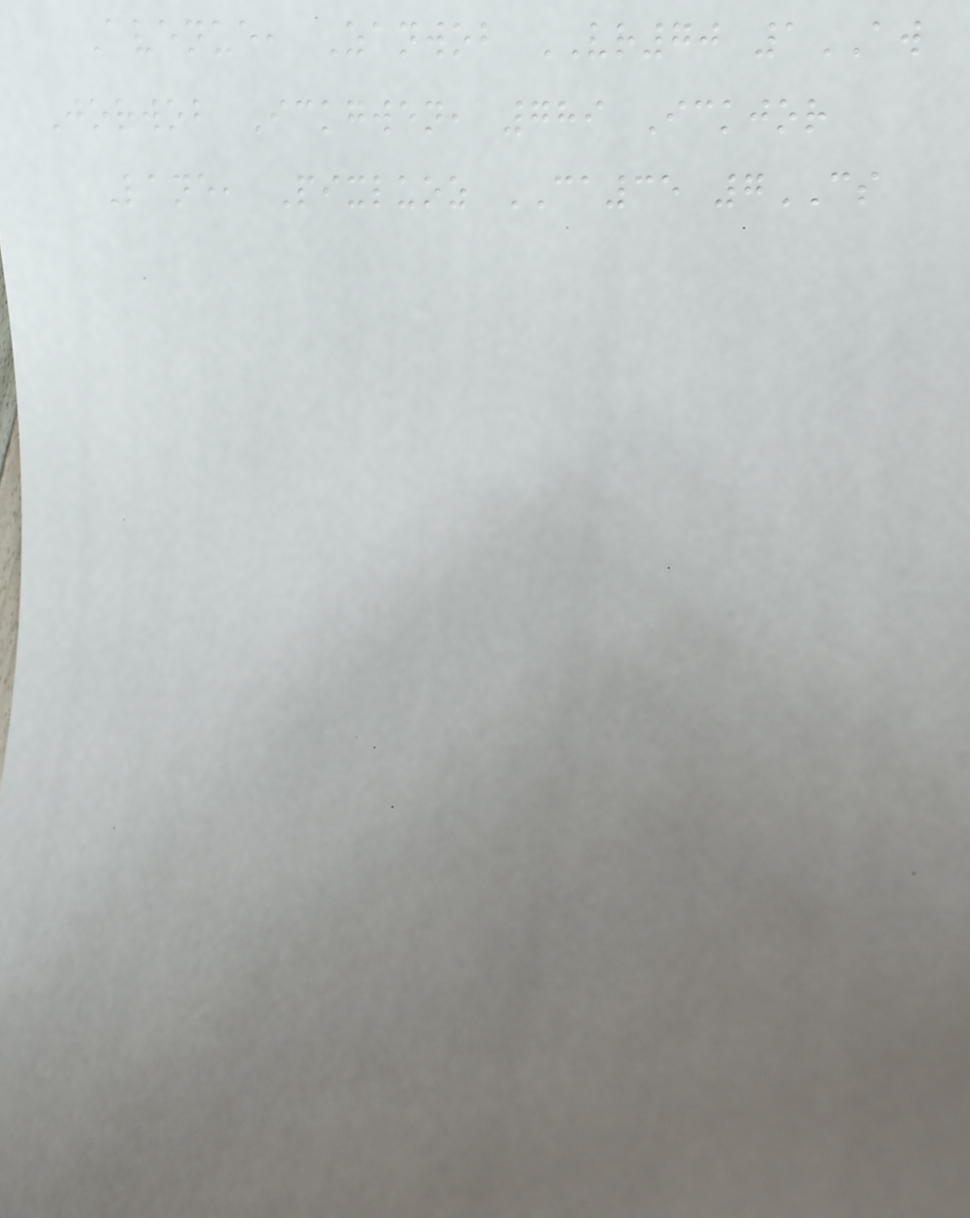Avenue, Zanwob VR70 1AW
Jorwob Ickgwen, 789 Ickjor
Lane, Pixluoz CA35 7CS
